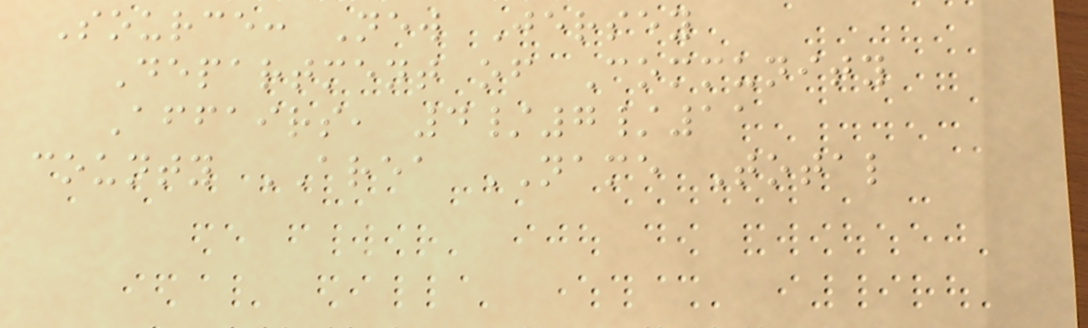Source: New Jersey
Department of Community
Affairs, 4/7/11
county AREA NAME Total
